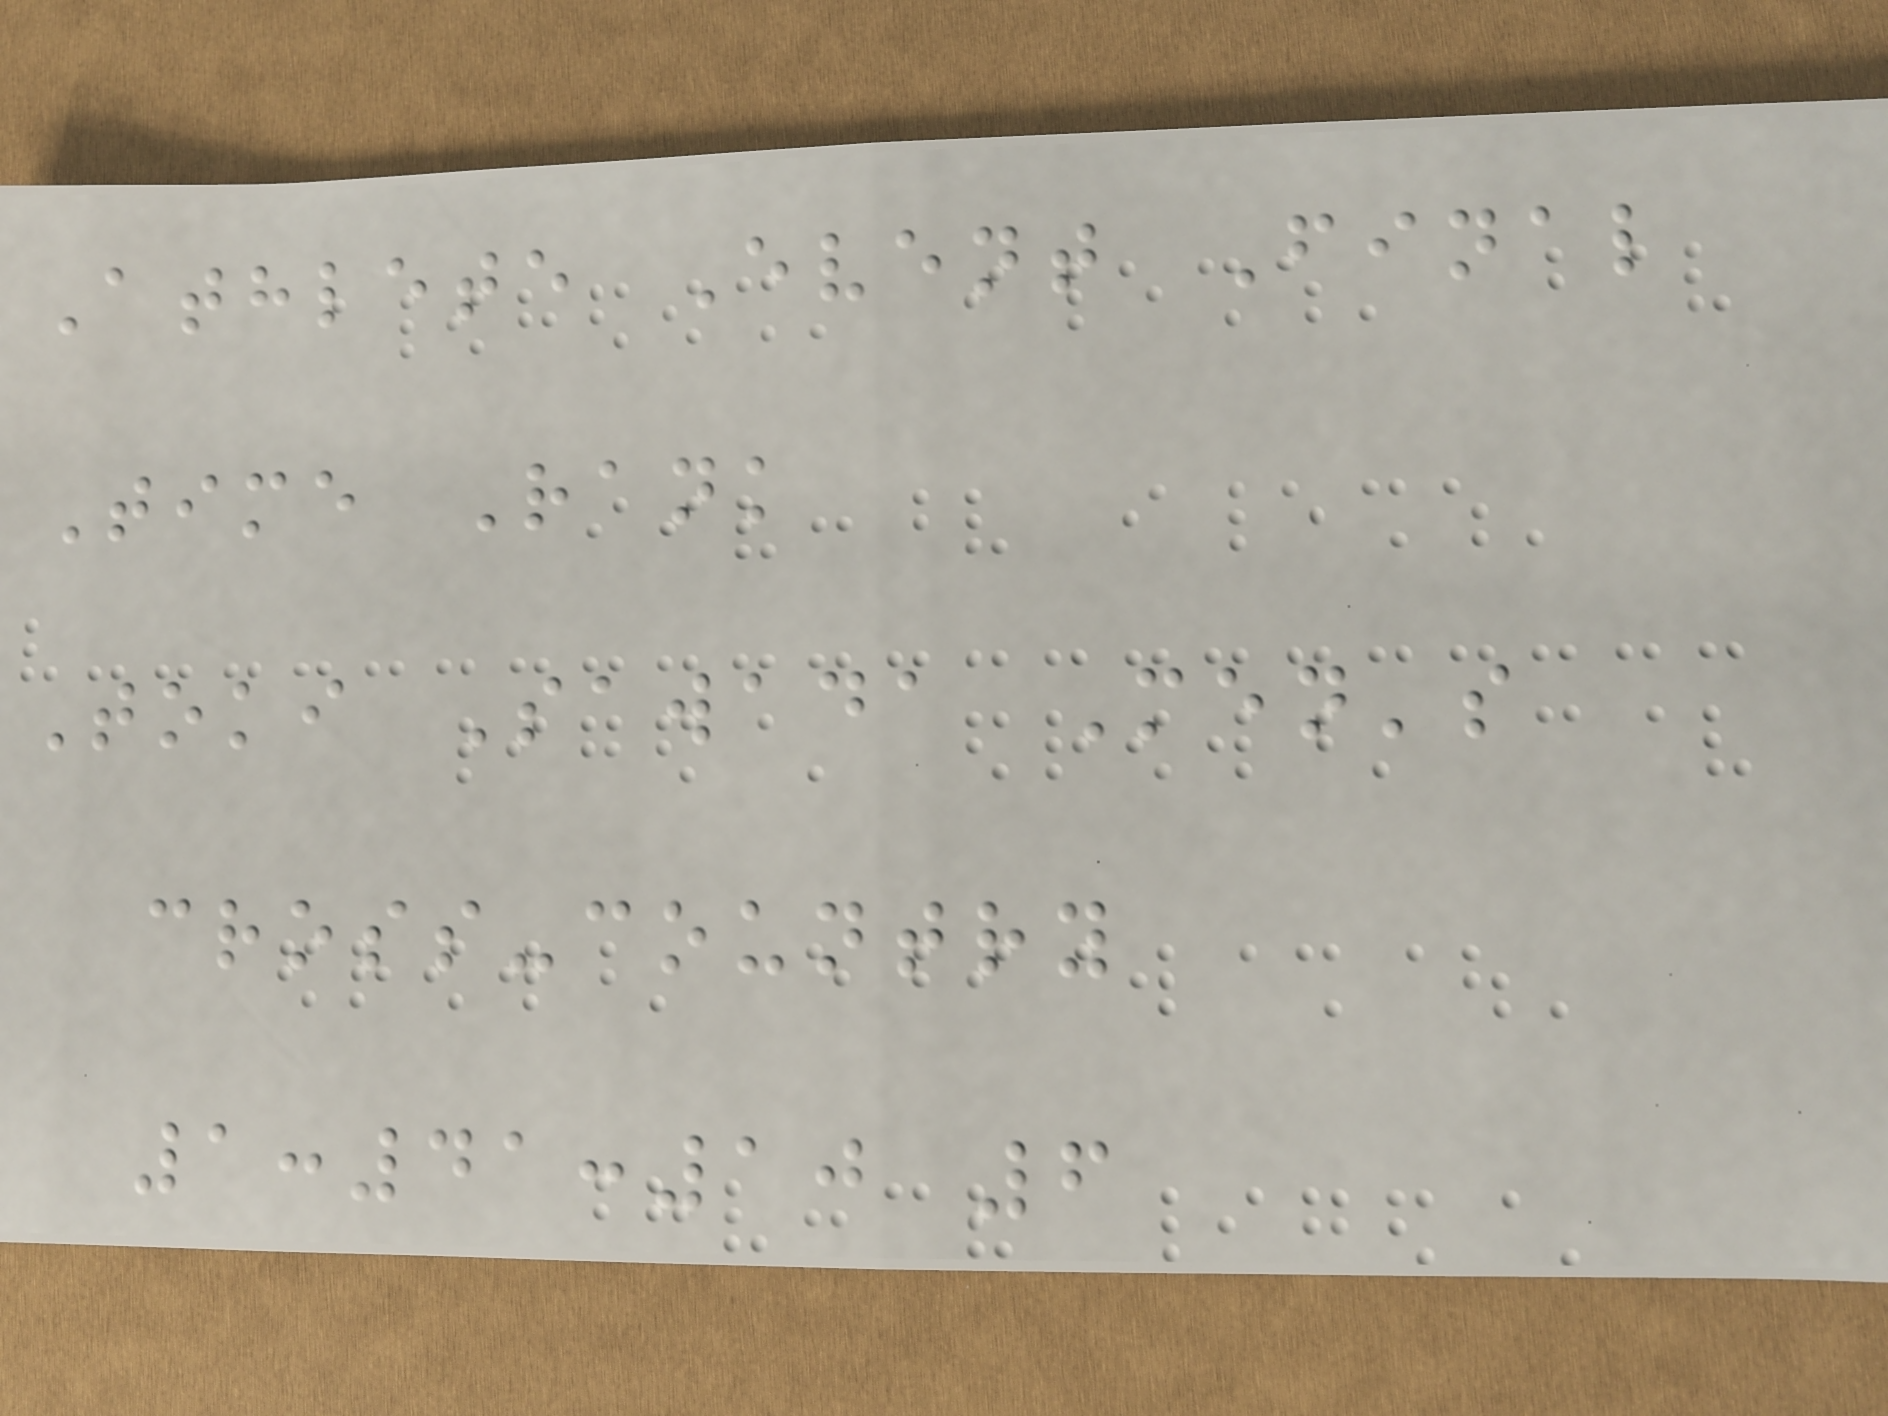Athlete Event Final
Time Rank
Toki Sawada Men's
cross-country
1:41:10 6
